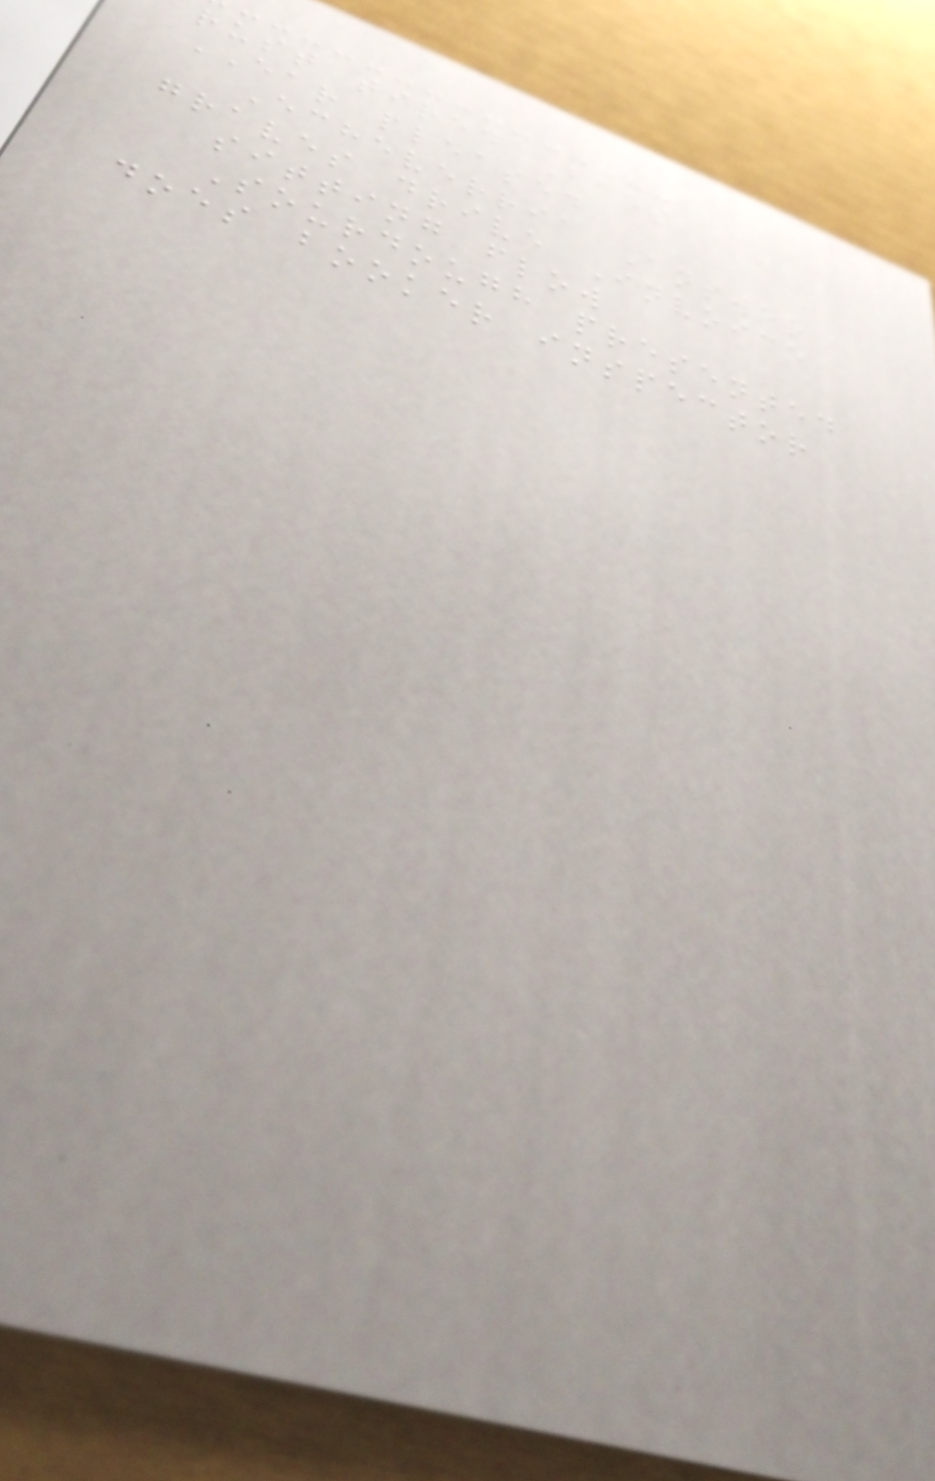rust tired Bars
EAR pleased
Echeverria Answer
graves drive Invoice
sitting flow
Sourdough presented
does booker inspector
